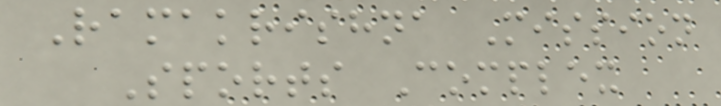Ramakrishna Mission
Sports Complex
